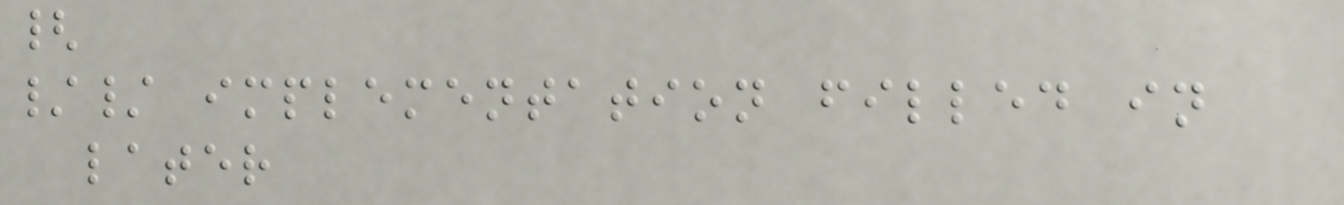{
// implementation filled in
later
